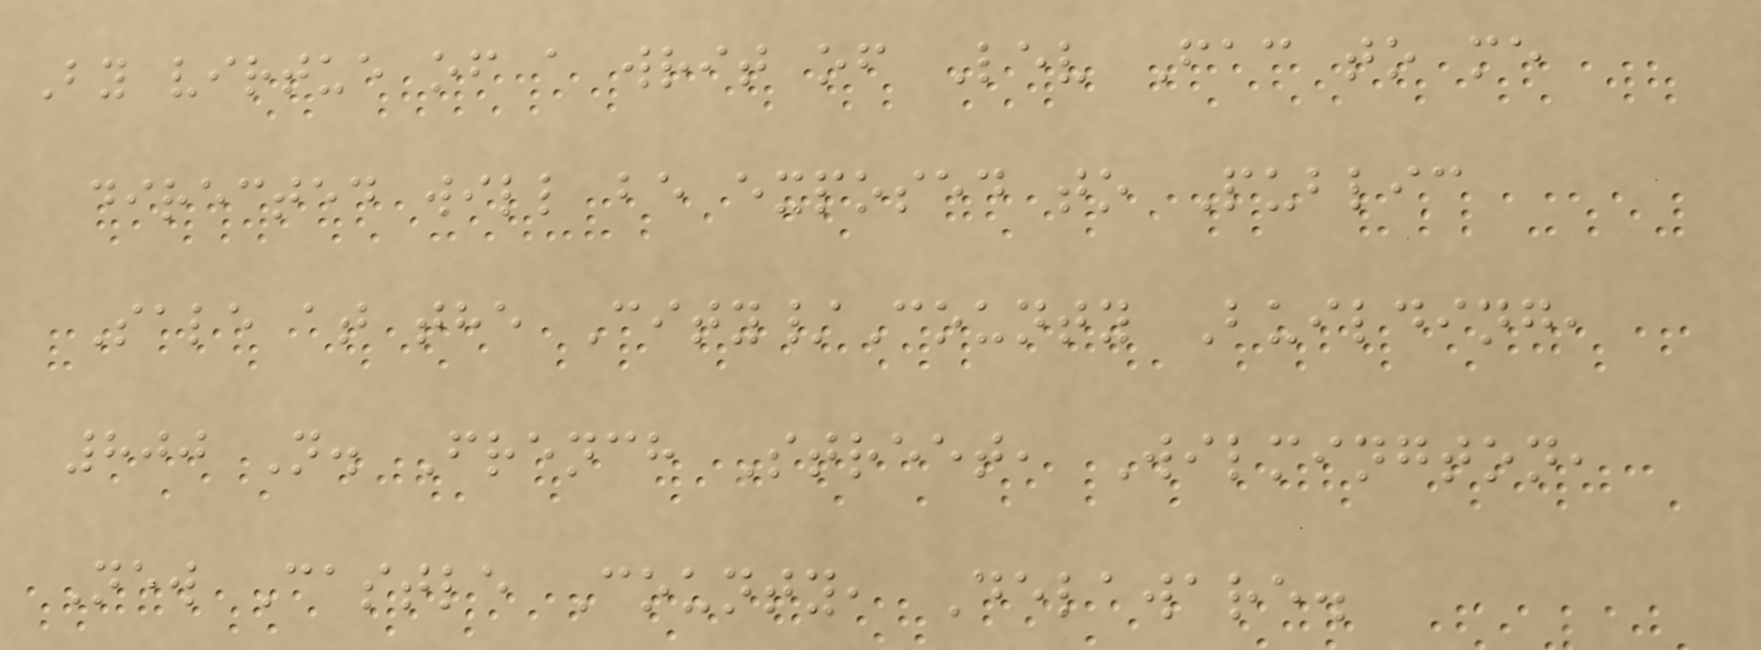By virtue of a writ of Lev Fac to me
directed will be exposed to Public
Sale at the City/County Building,
800 N. French Street, Wilmington,
New Castle County, Delaware.
